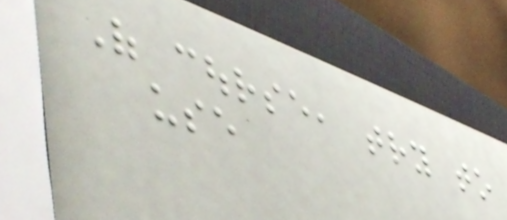Of course, try to
use
